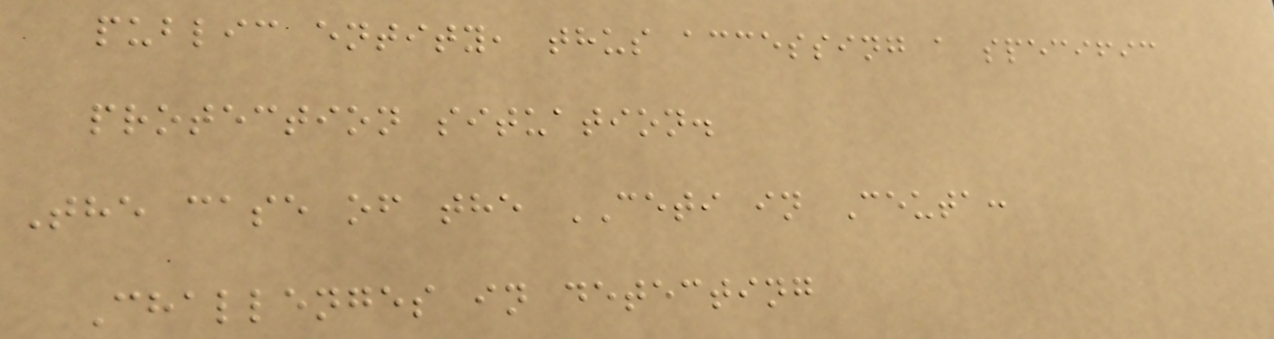public entity, thus accessing a specific
protection situation.
The case of the CETI in Ceuta:
Challenges in detecting
